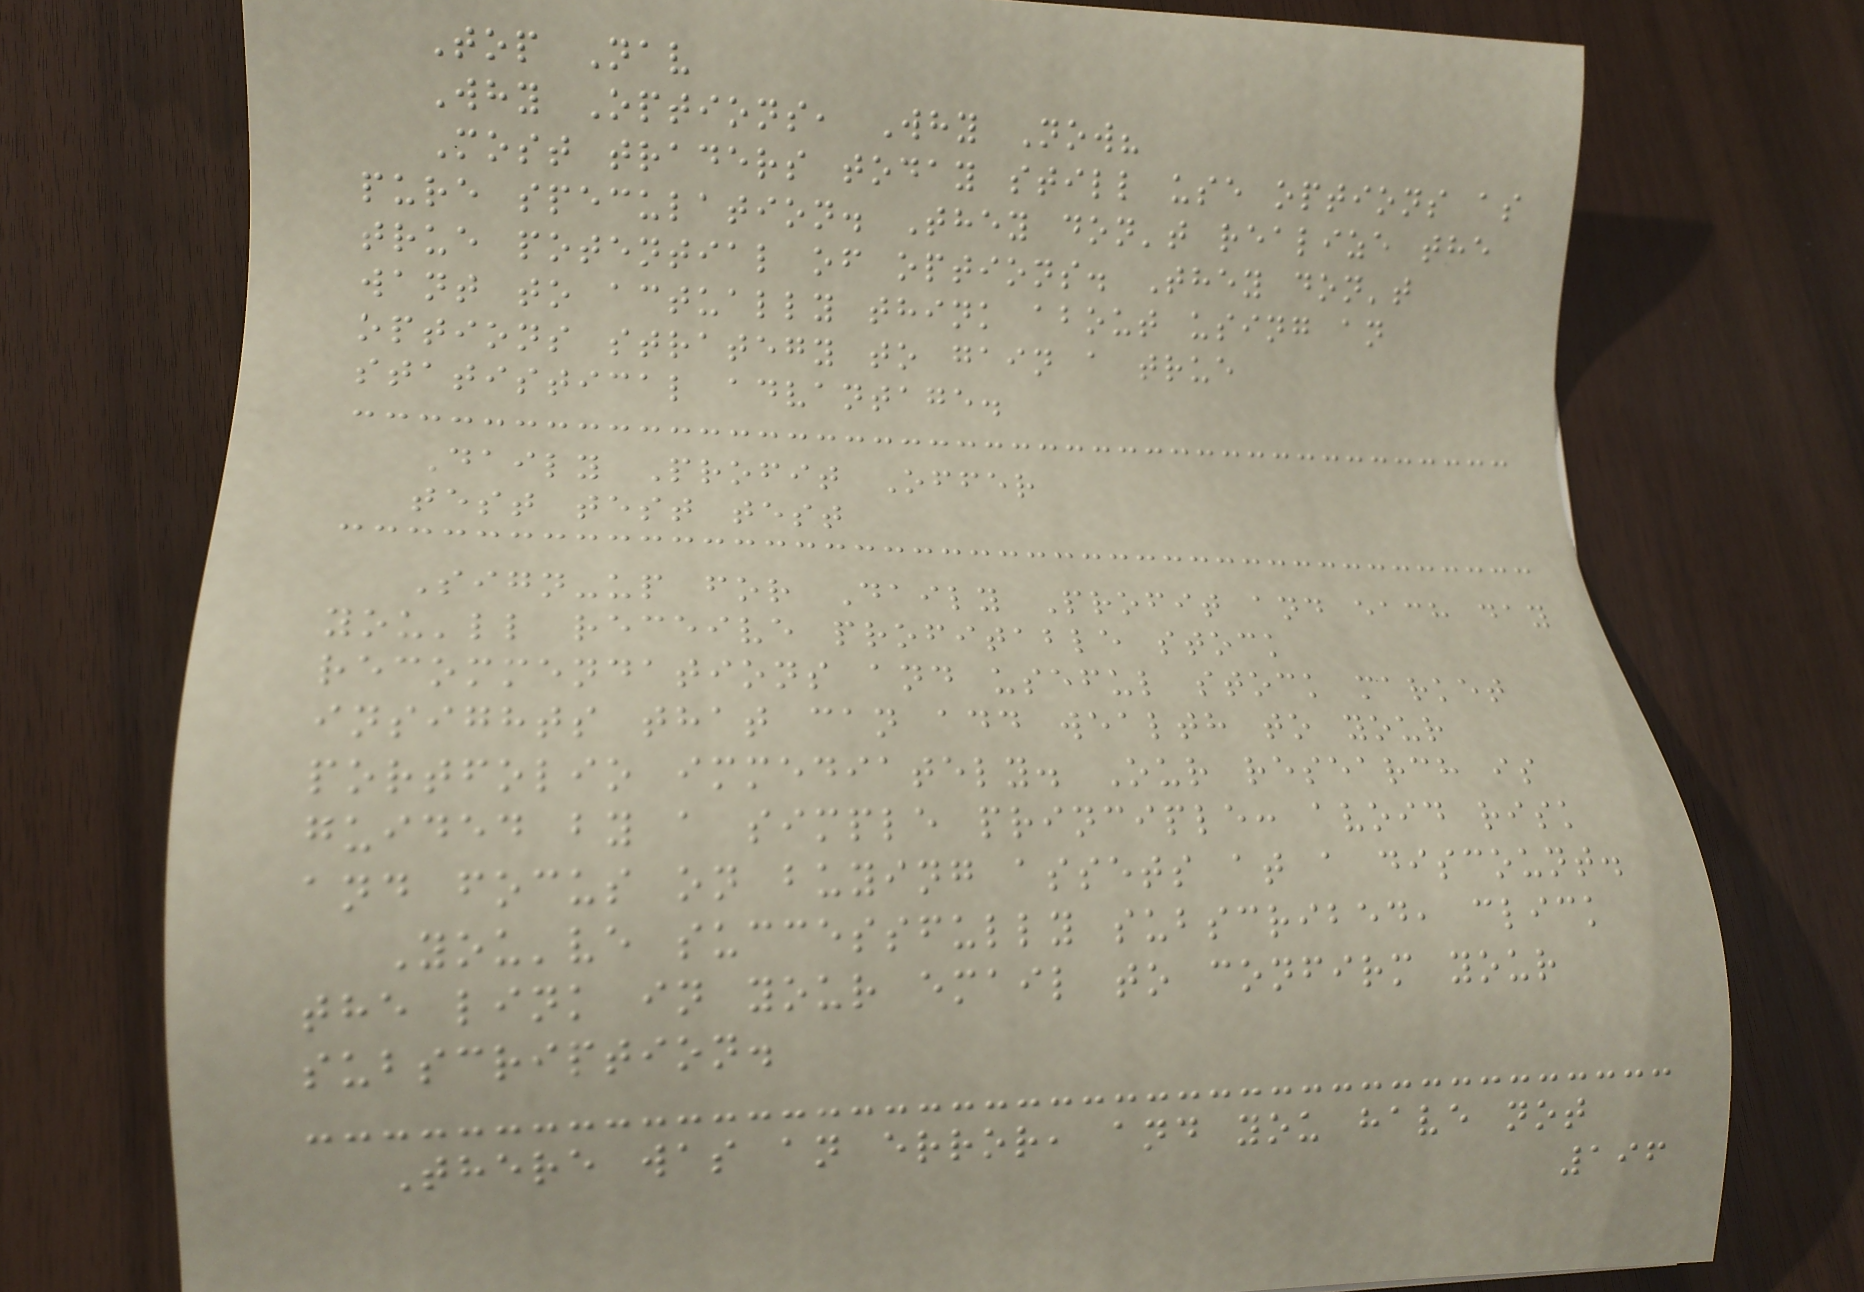Top Nav
Why Options, Why Now?
Most traders today still use options as
pure speculation. They don't realize the
true potential of options. They don't
want to actually think about using an
options strategy to gain a true
statistical advantage.
Daily Profit Offer
test test test
Sign-up for Daily Profit and each day
you'll receive profitable stock
recommendations and useful stock market
insights that can add wealth to your
portfolio immediately. Our research is
guided by a simple principle: avoid risk
and focus on buying assets at a discount.
You've successfully subscribed, click
the link in your email to confirm your
subscription.
There was an error, and you have not
196
